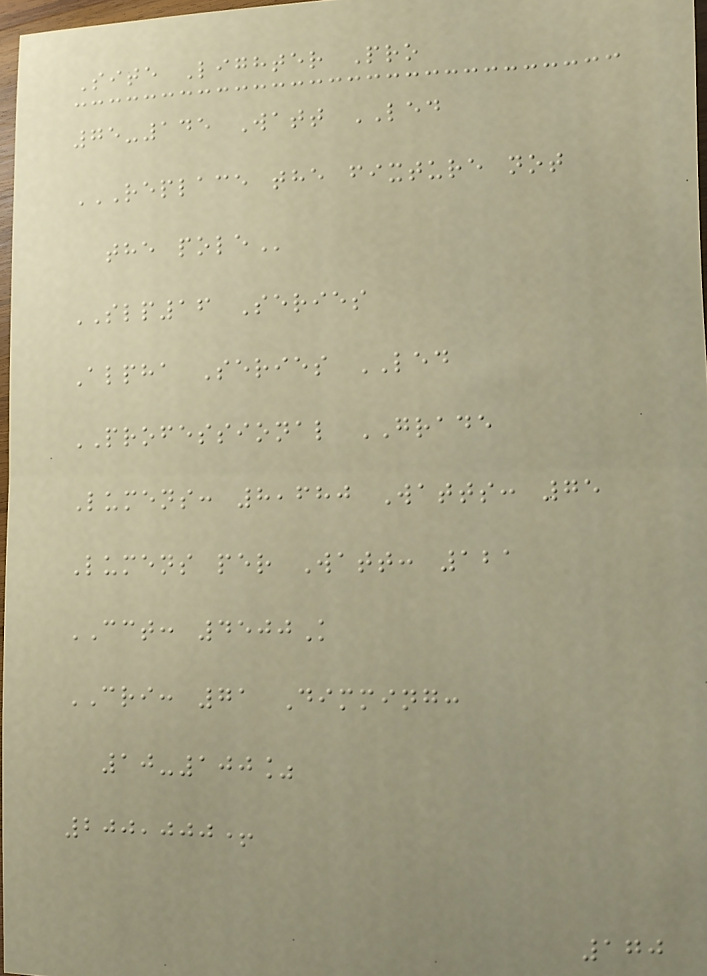Site Lighter Pro
75-145 Watt LED
REPLACE THE FIXTURE NOT
THE POLE
SLP16 Series
Alpha Series LED
PROFESSIONAL GRADE
Lumens: 8,680 Watts: 75
Lumens per Watt: 121
CCT: 4500K
CRI: 71 Dimming:
10-100%
200,000+
170
